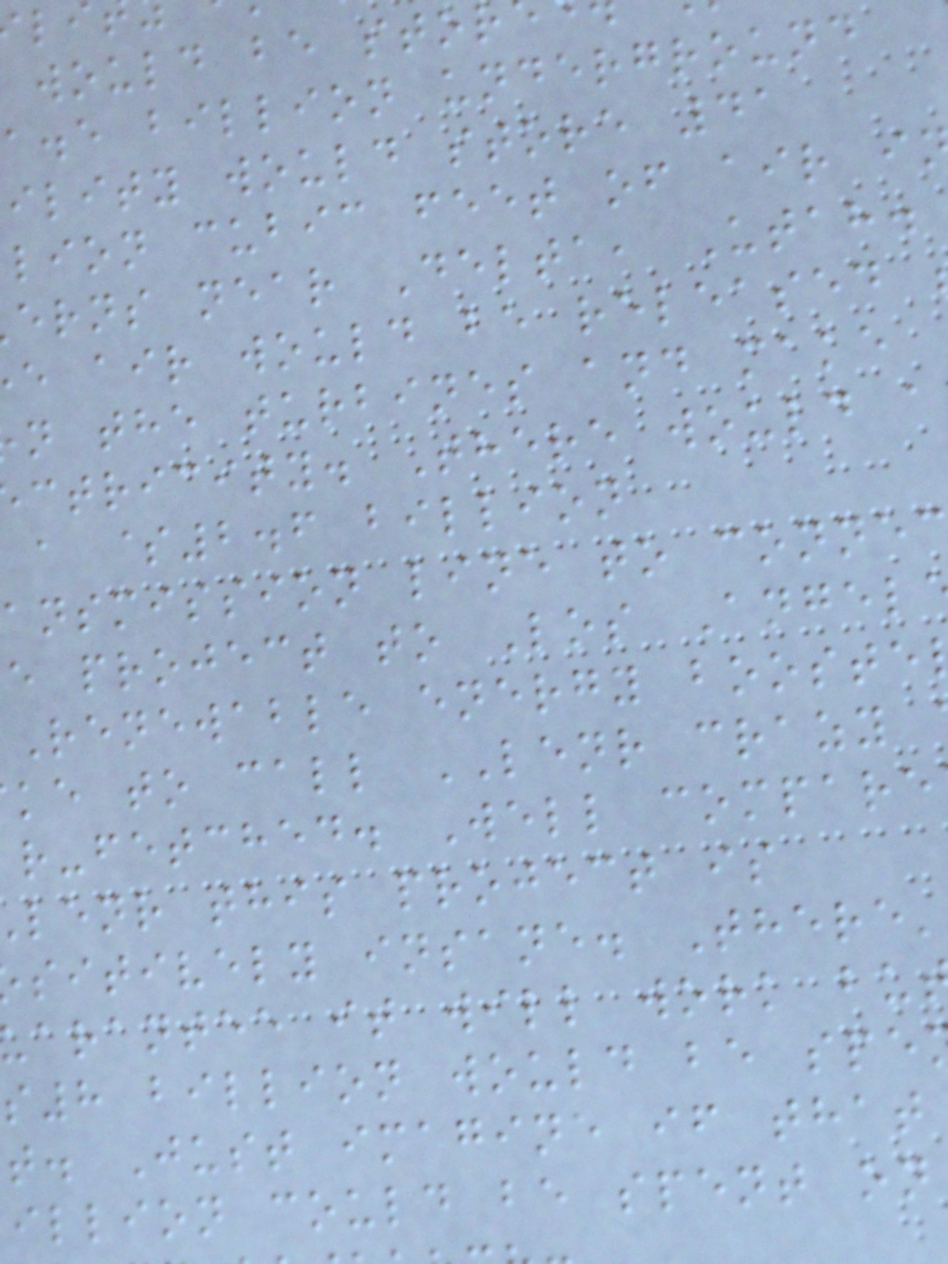would be stor
a.e billion underground
ility would store 41
lion cubic feet of air i
erns near Delta, Utah.
e air would be released
n the turbines and make
ctricity. There would a
a $2.6 billion
ansmission line to conne
e project to Los Angel
Renewable energy booste
ke to call LENR crazy
r-fetched. Well compare
lenr this project is
sitively insane. There'
arantee it will work bu
8 billion would be spe
t. Just imagine if that
illion could be spent on
